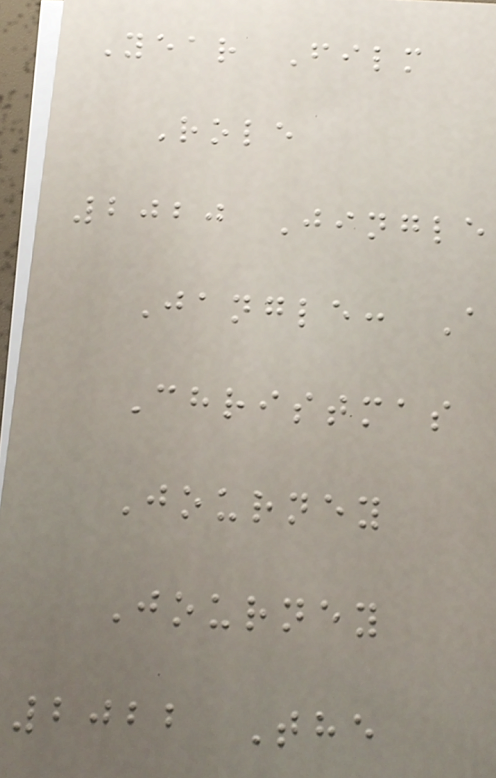Year Film
Role
2020 Jingle
Jangle: A
Christmas
Journey
Journey
2022 The
